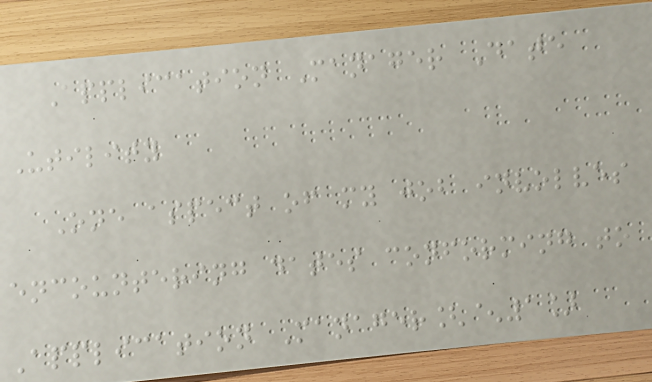Application Manager Date
Utility
One aspect of my job involves
encountering dates conforming to
Application Manager[^1]
